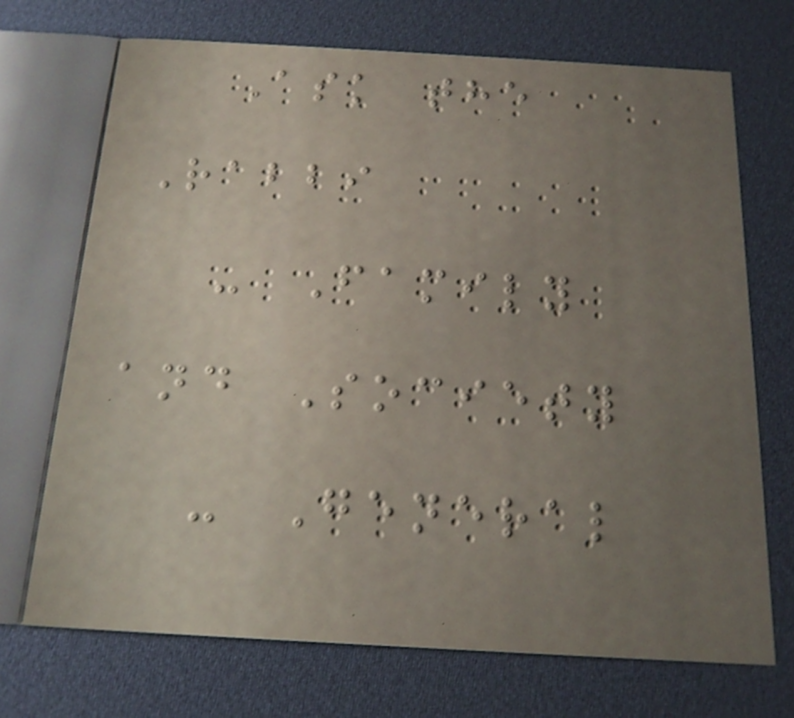Ask the
Rabbi
- Family
and Society
- General
